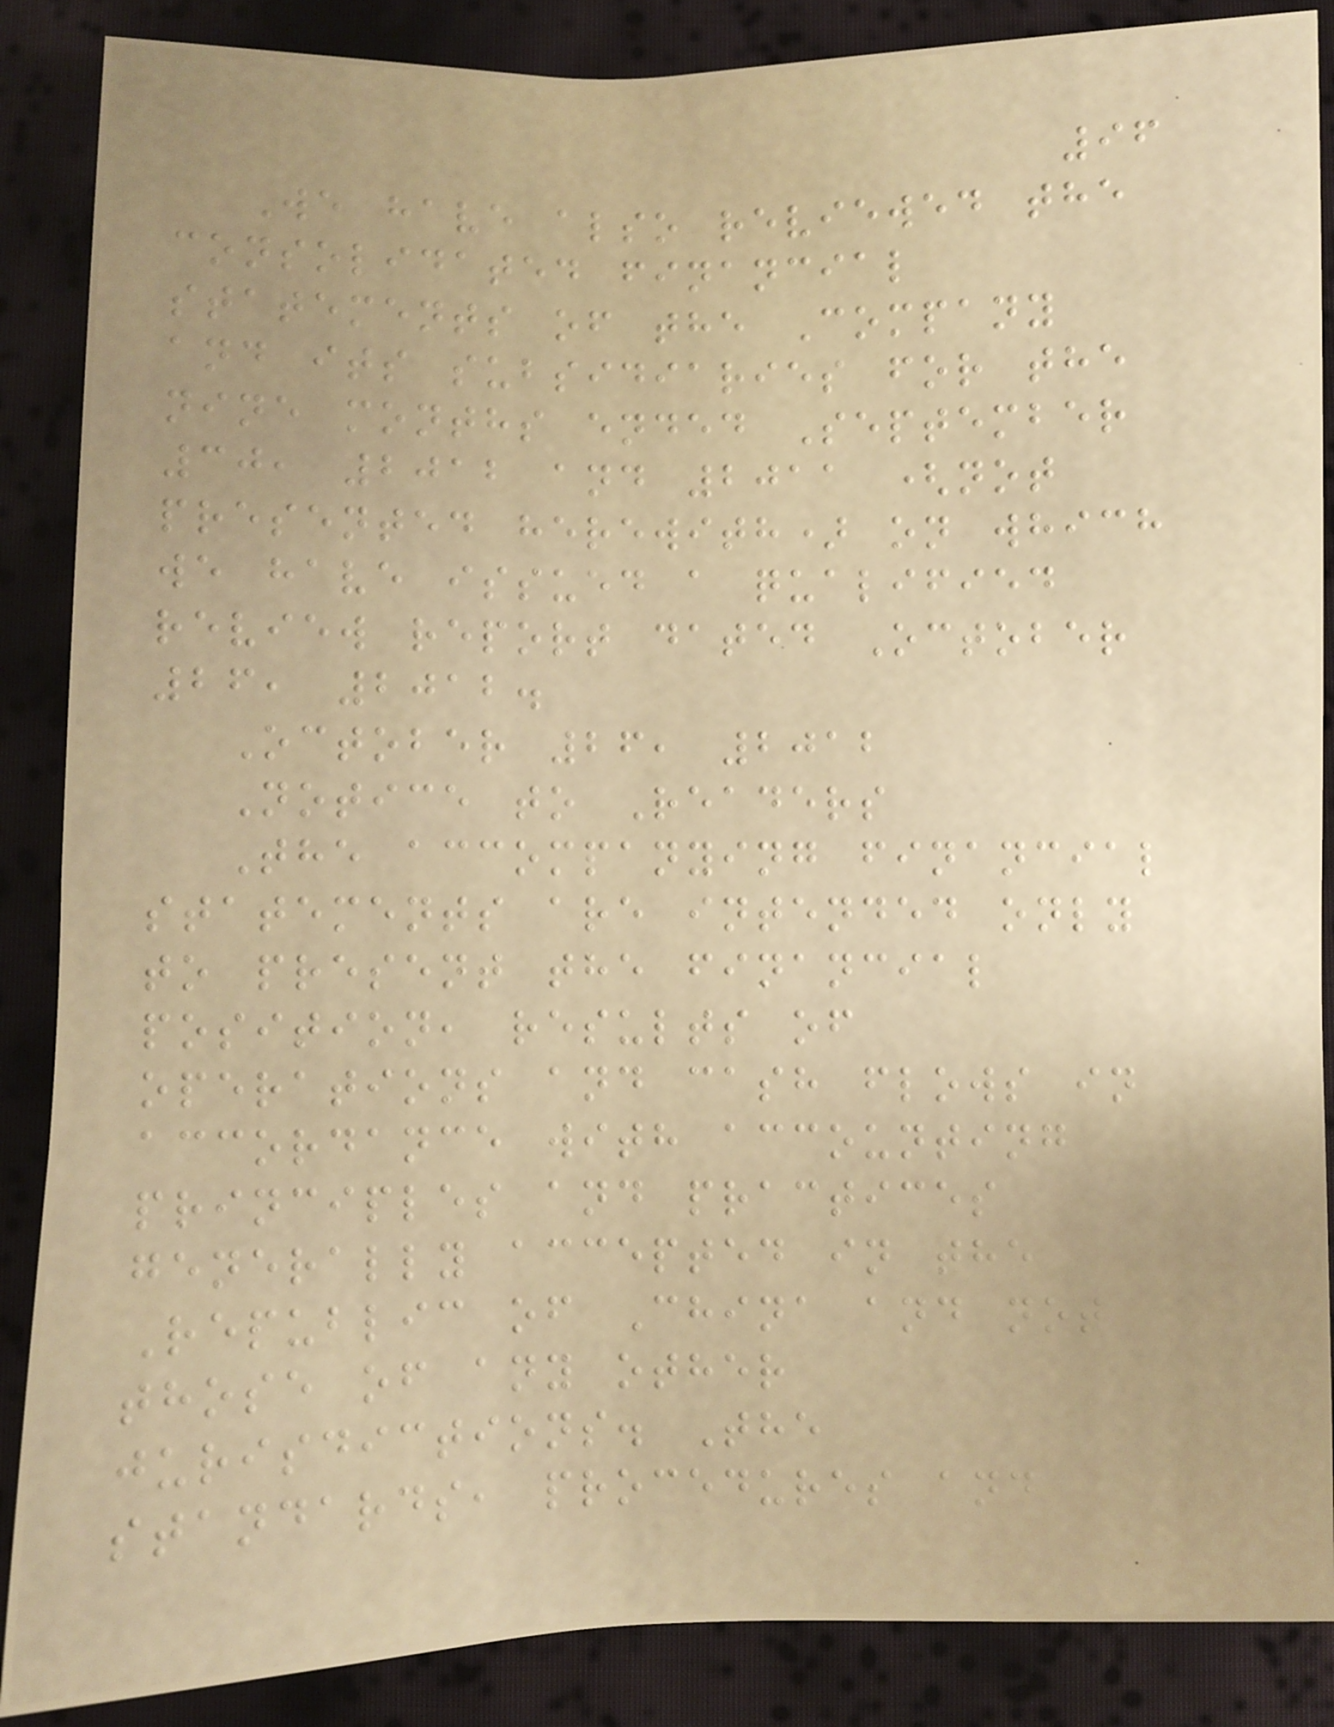96
We have also reviewed the
consolidated financial
statements of the Company
and its subsidiaries for the
nine months ended September
30, 2012 and 2011 (not
presented herewith) on which
we have issued a qualified
review report dated October
26, 2012.
October 26, 2012
Notice to Readers
The accompanying financial
statements are intended only
to present the financial
position, results of
operations and cash flows in
accordance with accounting
principles and practices
generally accepted in the
Republic of China and not
those of any other
jurisdictions. The
standards, procedures and
